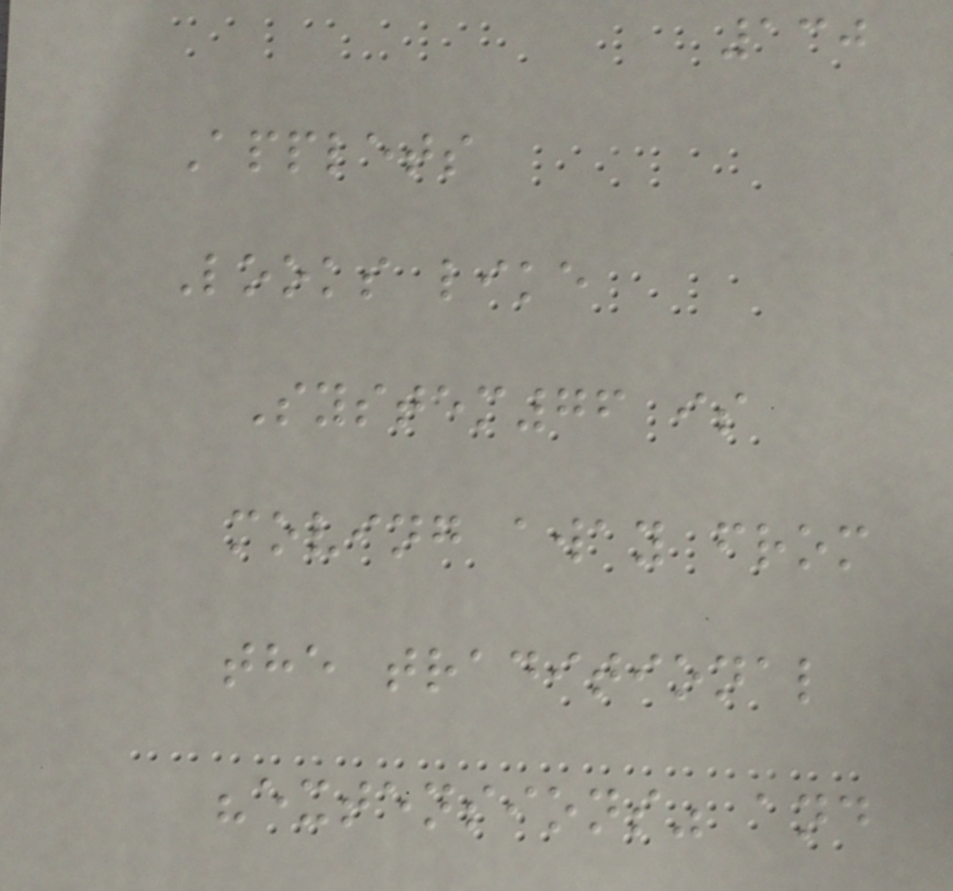130
Applets
Looks like
System76 is
moving away from
the traditional
"extensions" and
